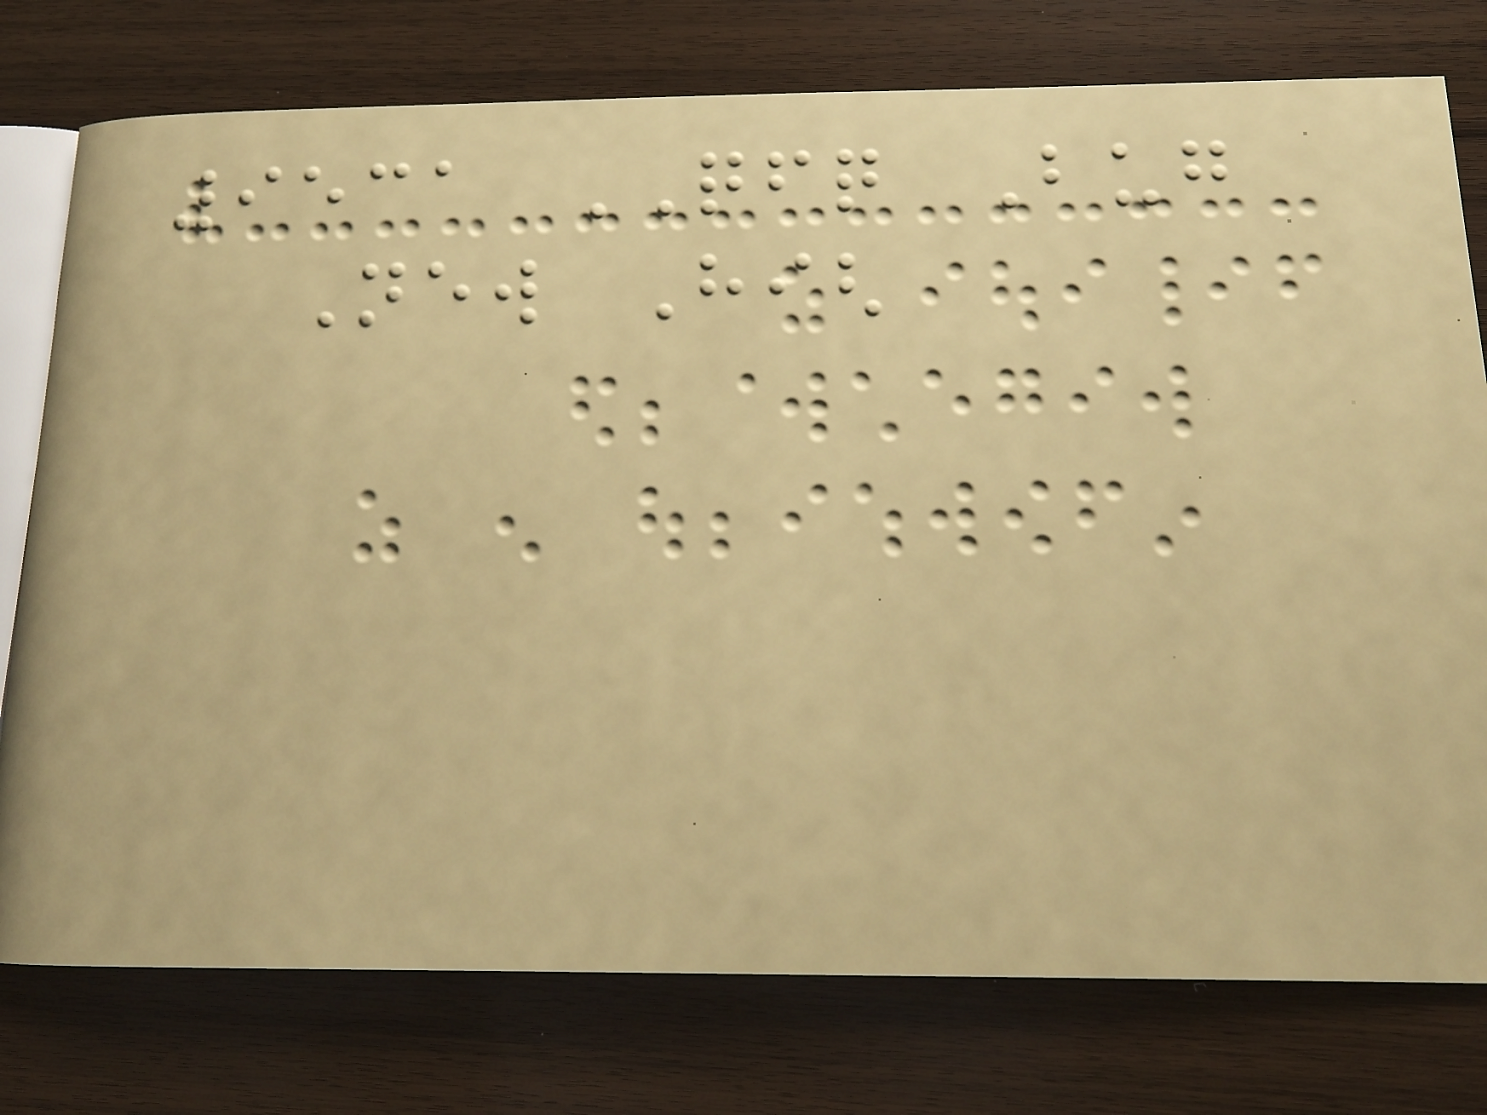9531 QFQ Bug
New High
